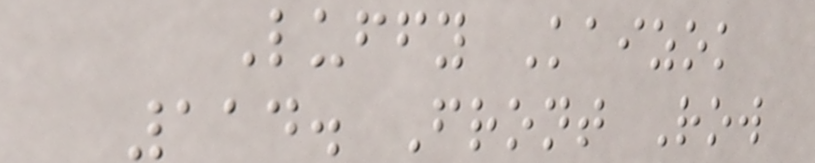Luffy Kaizok
114. Front Row
